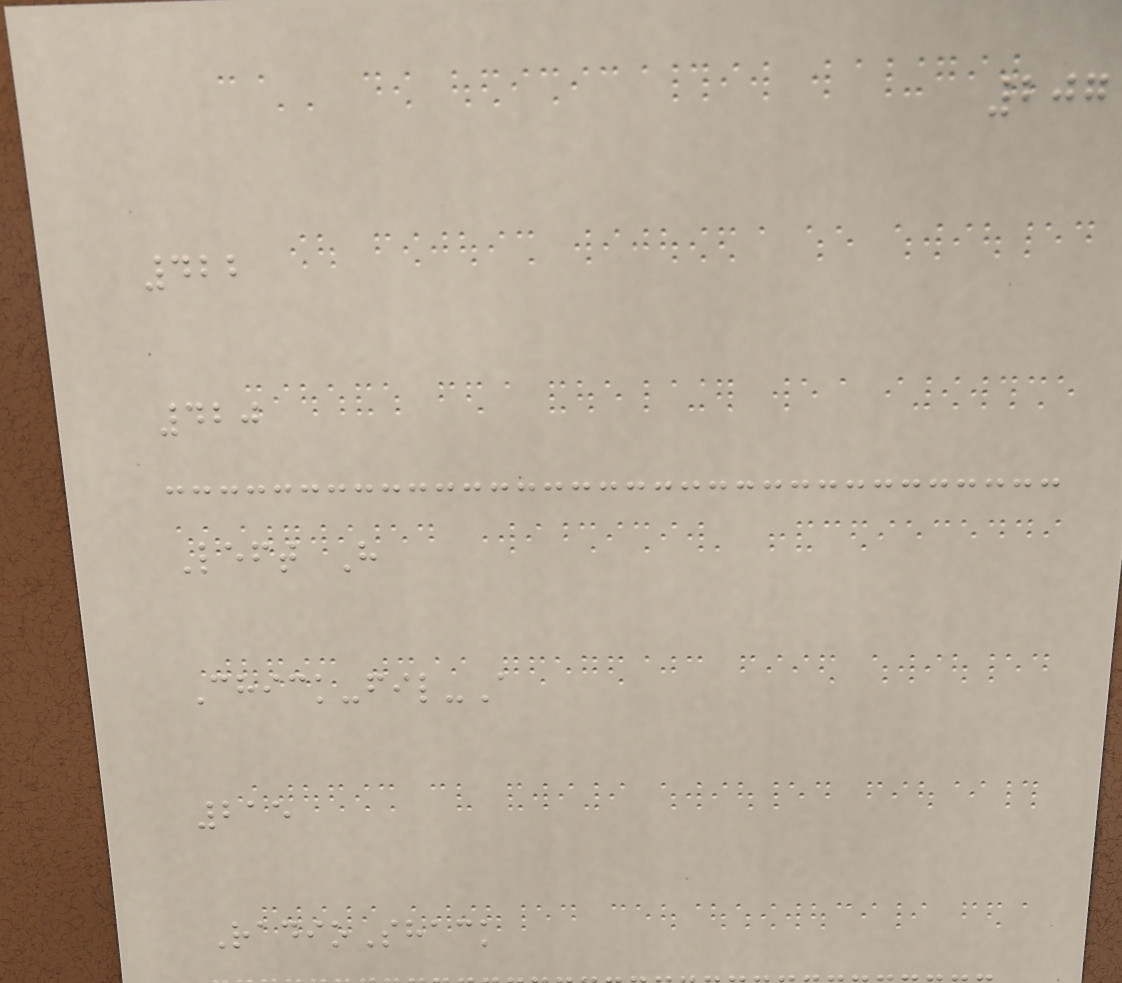207
422
420
Left H
Chick-fil-A
215
RadioShack
